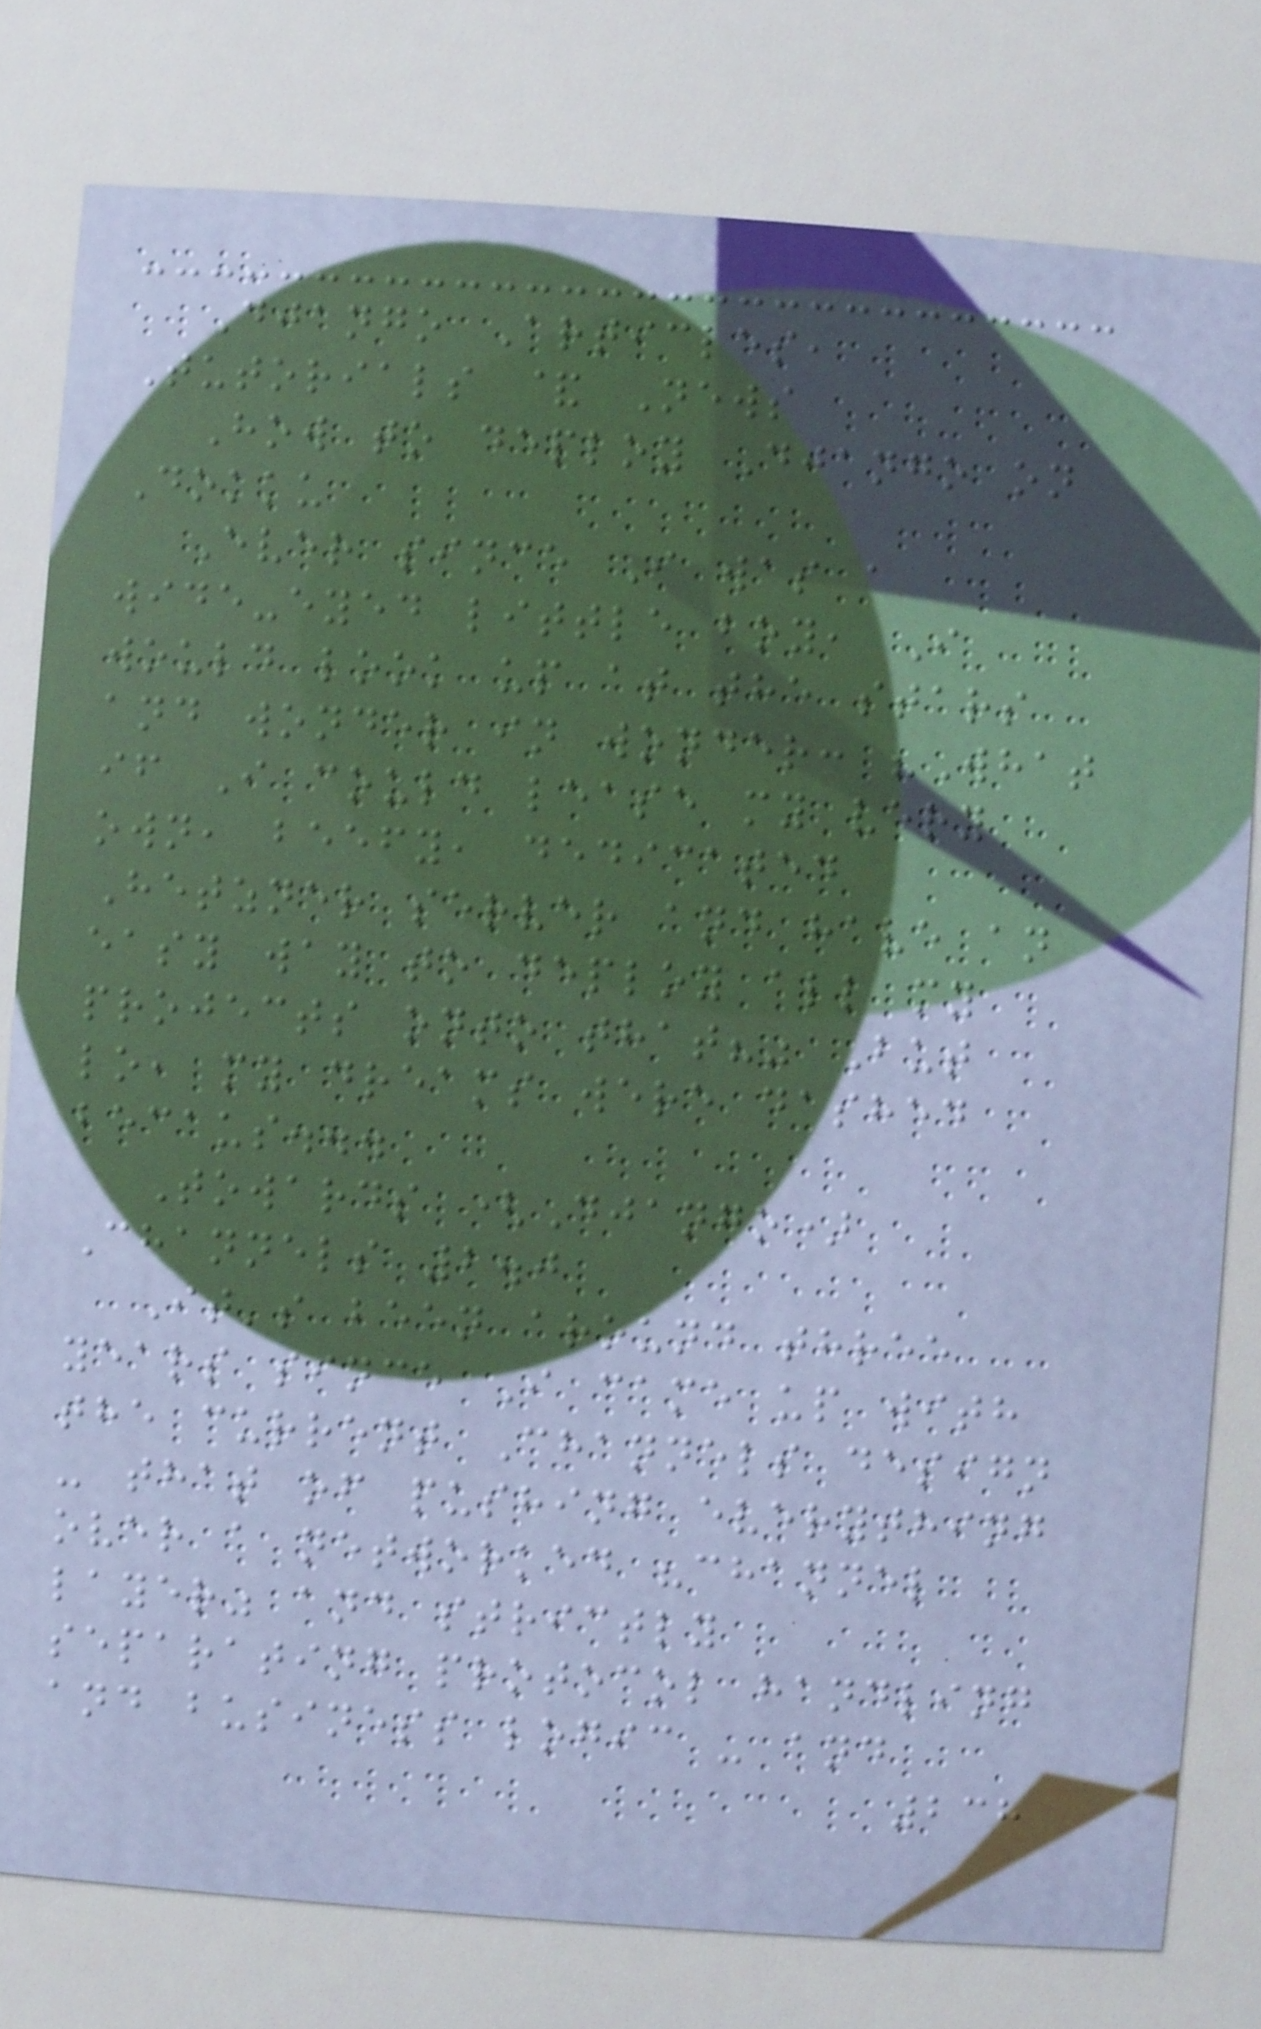Django Articles,
Tutorials & News
How to deploy Django on
Dokku
Ever since I was a
wide-eyed little boy, I
would look up at the stars
and wonder in wonder: "What
if I could lease my very
own, beefy, dedicated
Hetzner server and have an
easy way to deploy all my
projects onto that?" But
lo, my dreams were dashed
becaus...
Towards (Django)
Channels 2.0
It's been around three
years since I came up with
the current Channels design
- that of pushing everything
over a networked "channel
layer" and strictly
separating protocol handling
and business logic - and
238
